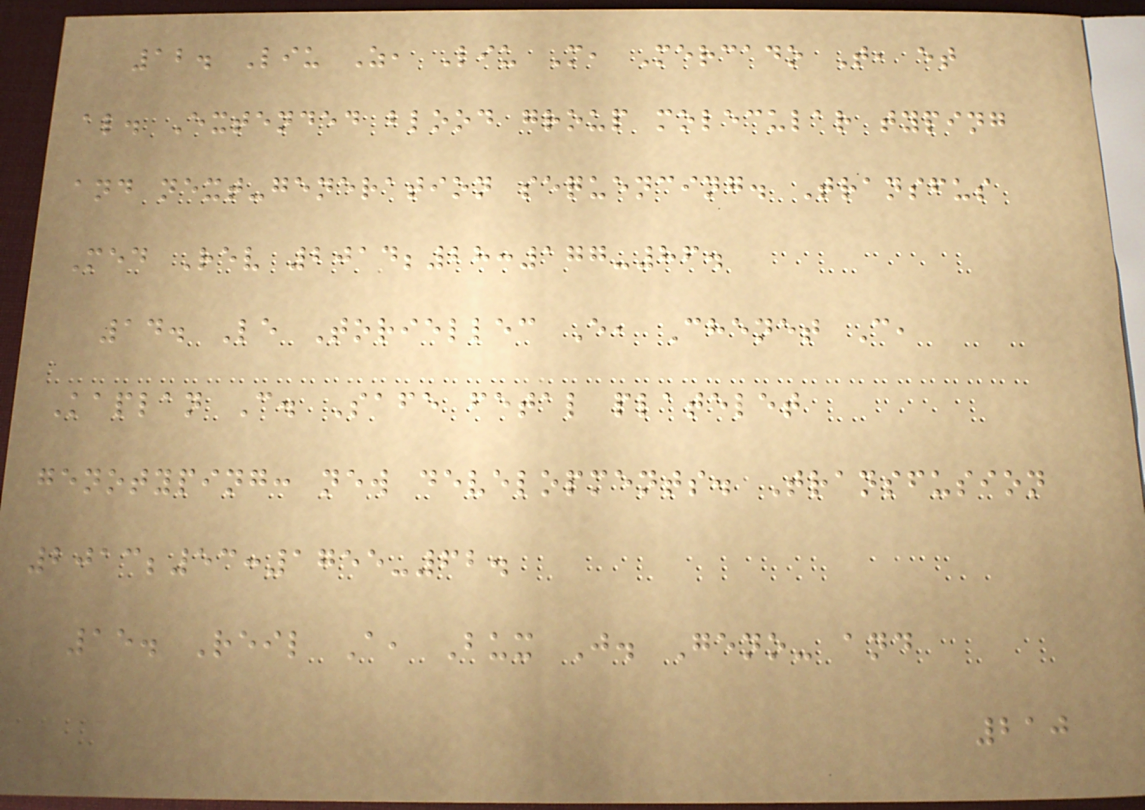12. Liu Z, Liu M, Mercado T, et
al. Extended blood group molecular typing
and next-generation sequencing. Transfus
Med Rev 2014;28:177-86.
14. Le Toriellec E, Chenet C,
Kaplan C. Safe fetal platelet
genotyping: new developments. Transfusion
2013;53:1755-62.
15. Reil A, Bux J. Geno- and
210
